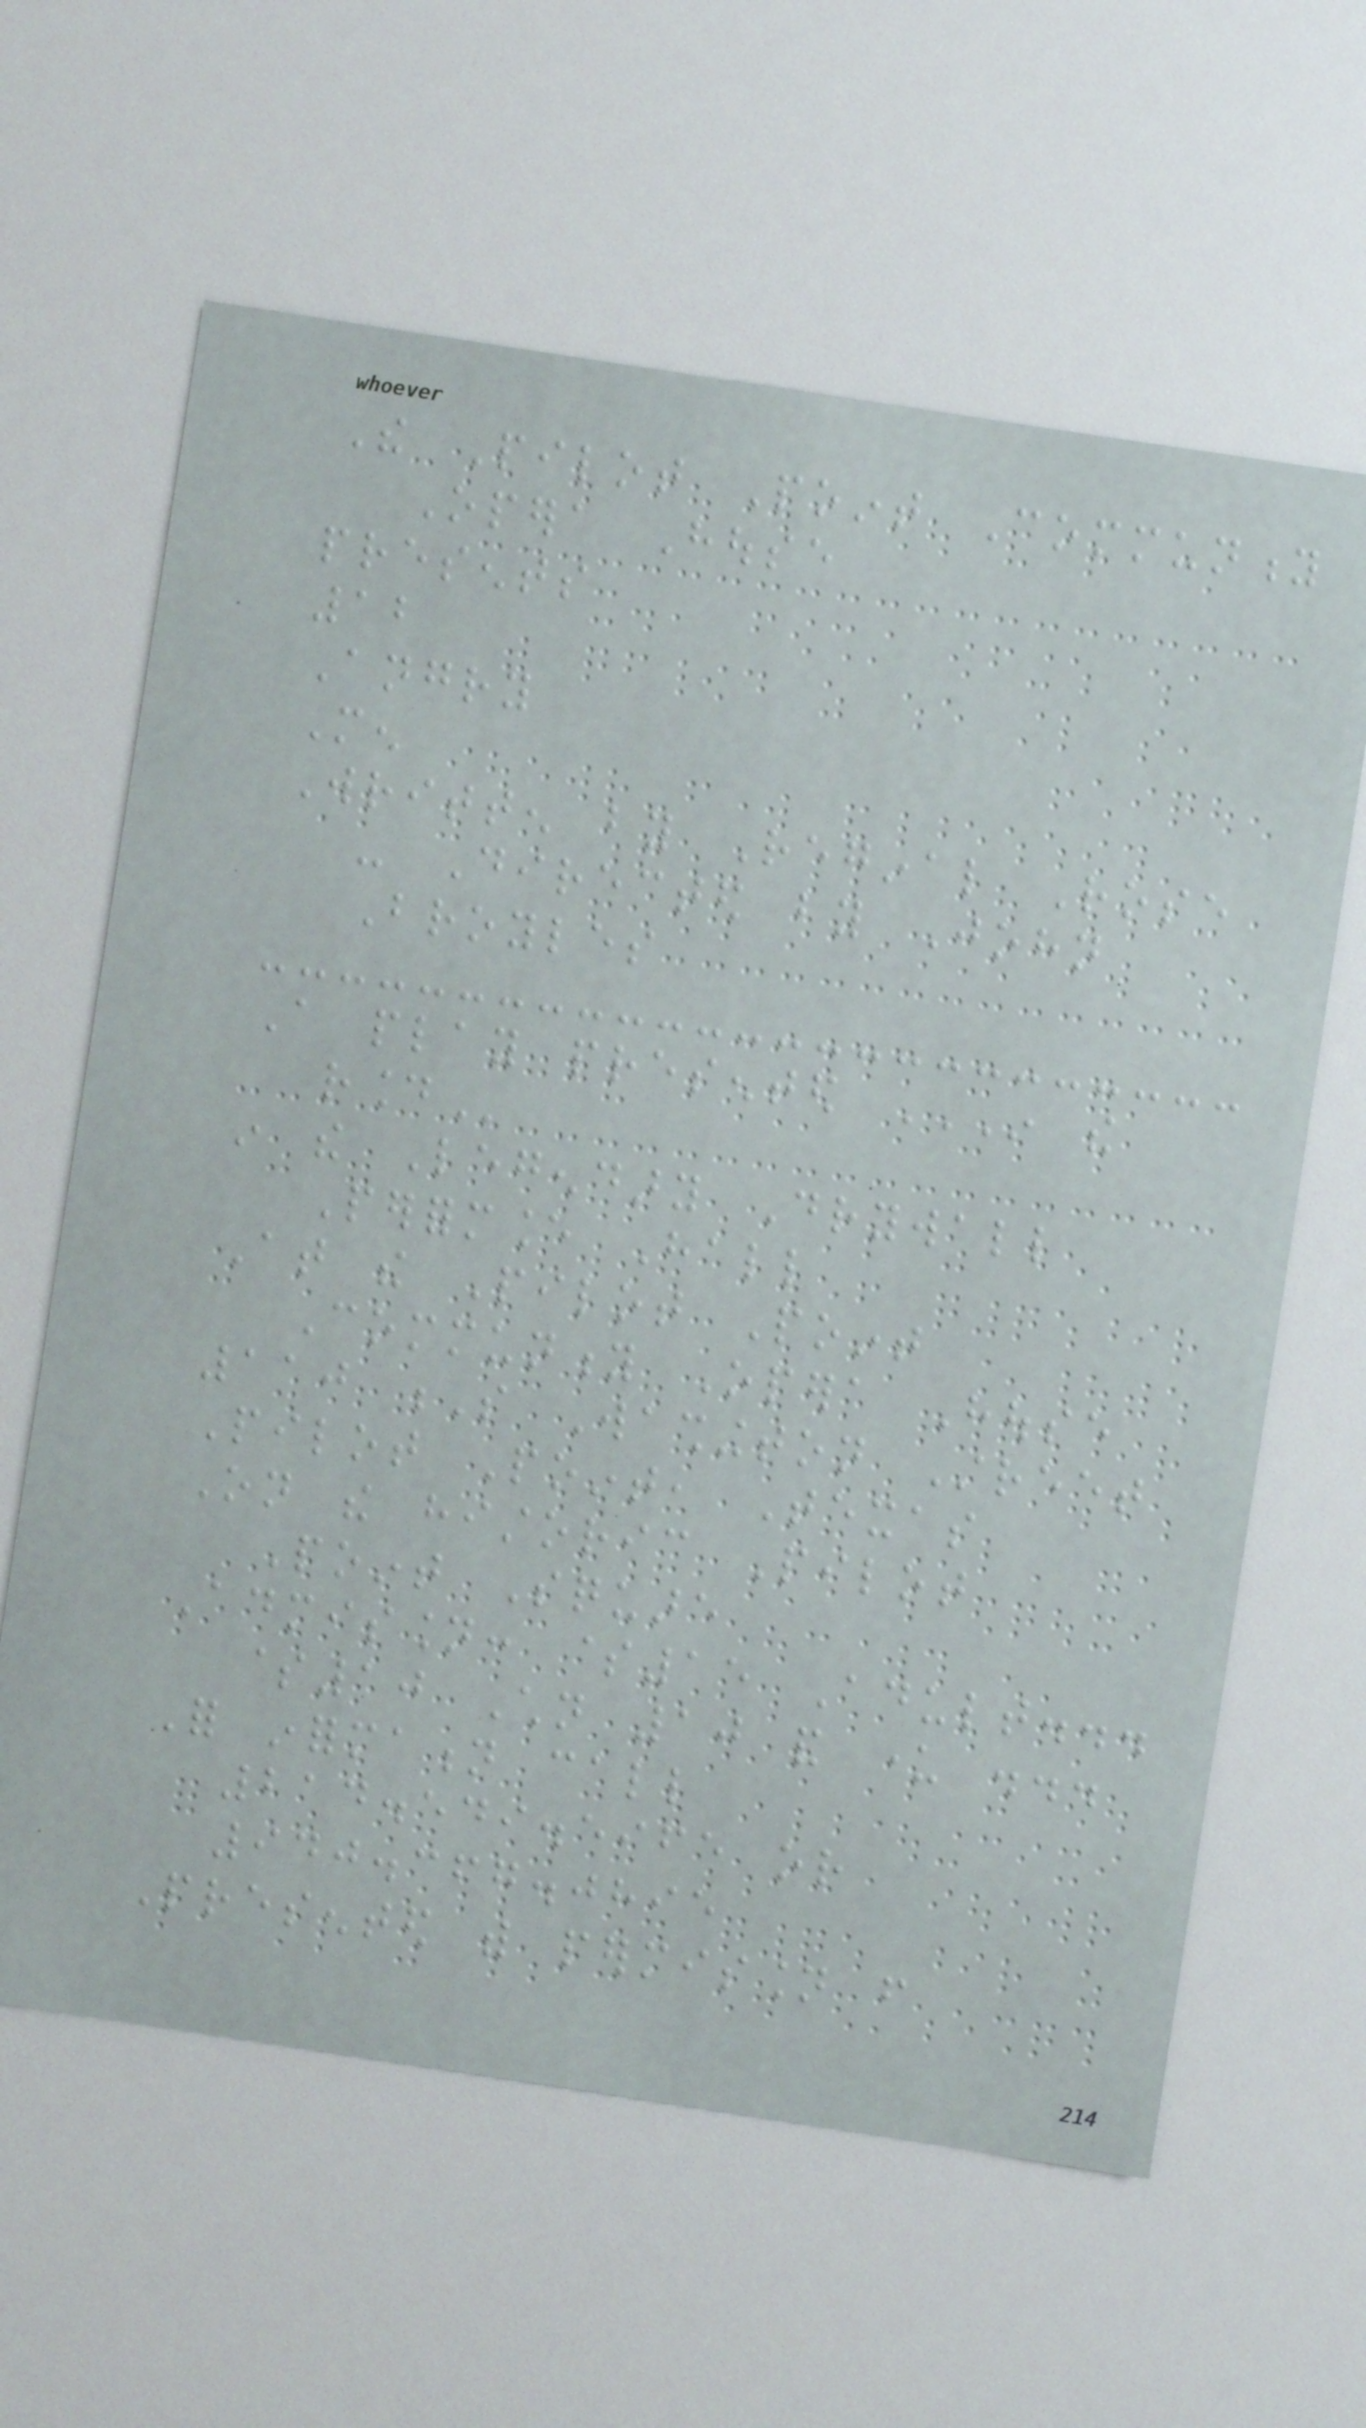The Pilot Point Community
Opera House
presents
12
Angry
Men
Written by Reginal Rose
- Directed by John
Broyles
A play presented IN THE
ROUND
in the Legendary Drywall
Performance Hall
At the Pilot Point
Community Opera House
110 S Washington Street
Pilot Point, Texas
On the historic Pilot
Point Square
Admission: $15 Adult...
$10 Children 10 and under ...
For information call
214.549.5965 or
940.367.0895
Presented with permission from
